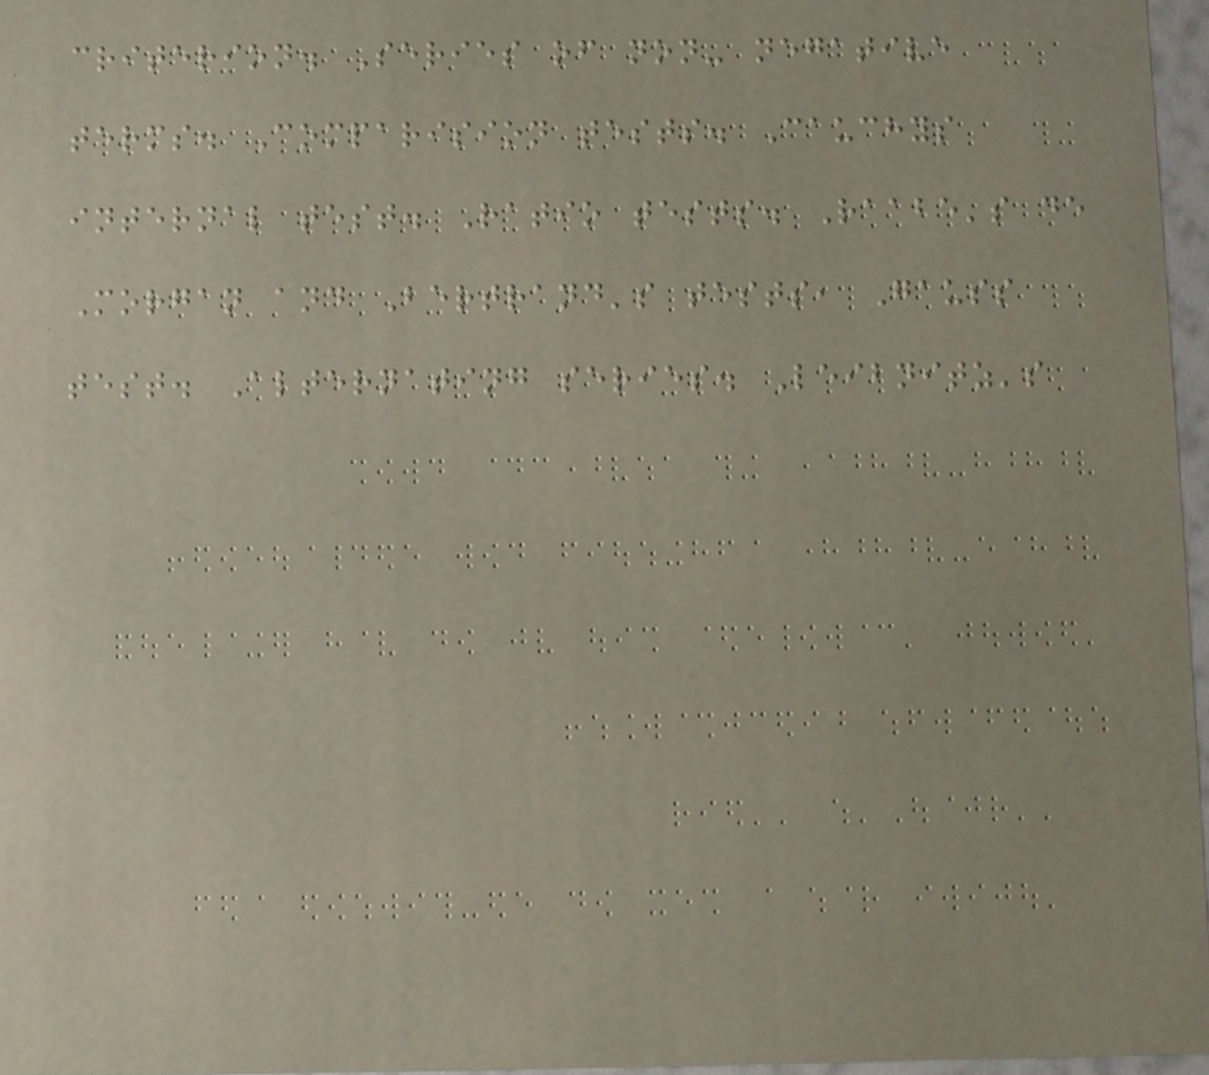criterion. Series of non- negative
terms. Comparision tests. Cauchys
internal test. Ratio tests. Raabe's de
Morgan and Bertrand's tests, Gauss
test. Alternating series. Leibnitz's
